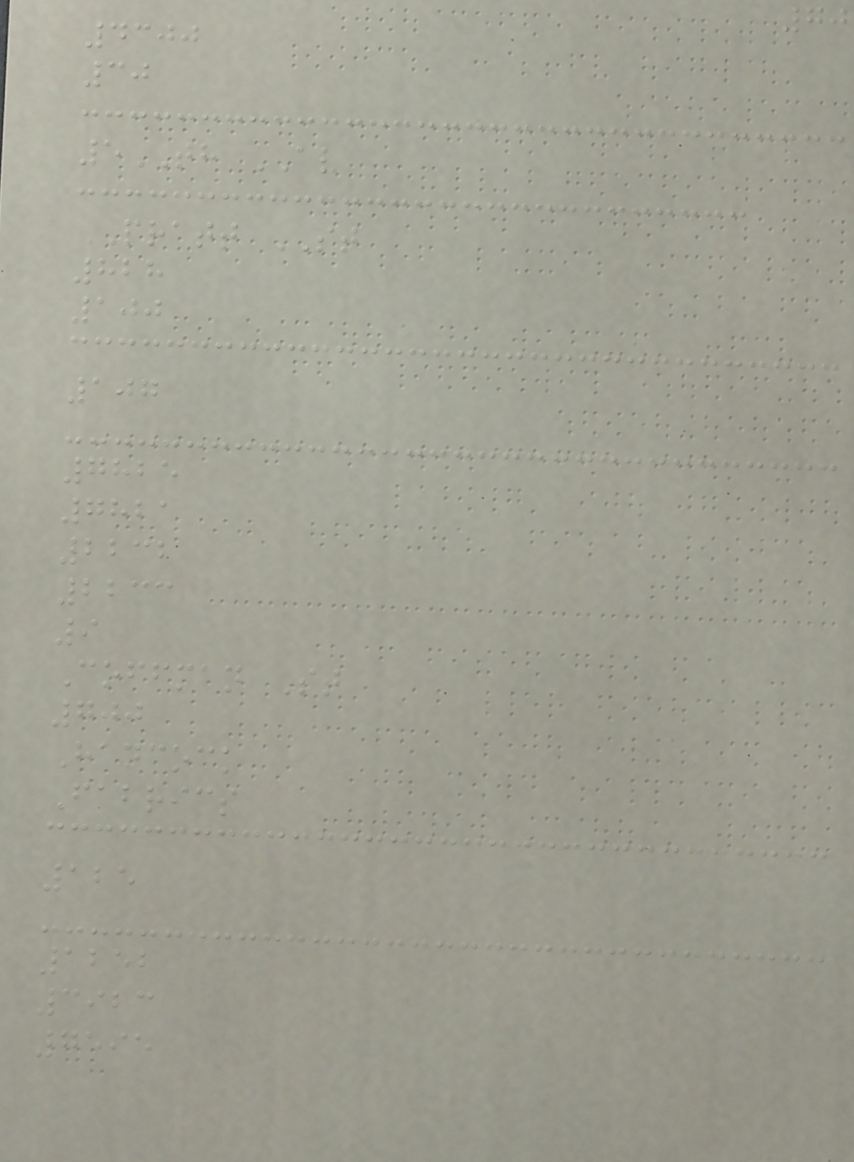70
4300
30
5TH AV
PRATT ST
828
100
107
7825
7821
2232
2233
9
Coffman St
700
Hancock
Fabrics
125
1252
3923
7595
